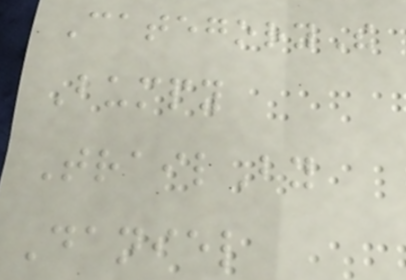CategoryThe
Bumpy
TrailBy
Daniel
